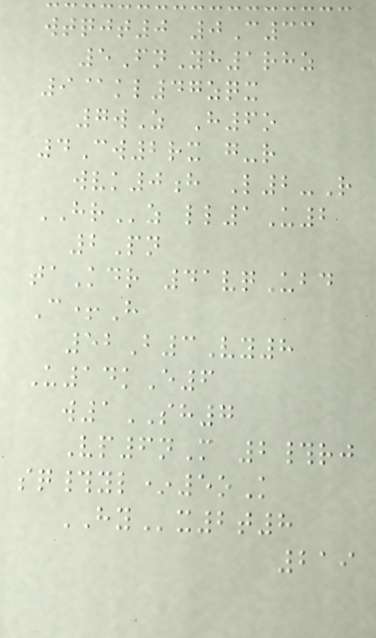wtqjt0 0C33
5FnYh1rhz
9@kl47zqx
7wZ H6o
4Cw2rx g-r
wvk0h L2-R
HRz ll1U2
2Pn
taKdr 41vqUbd
C+H
52B3Vy8
U14kE6
w1SH7
Vp6nM 2#rj
sq#yl*5oK
HYx2t8
219
